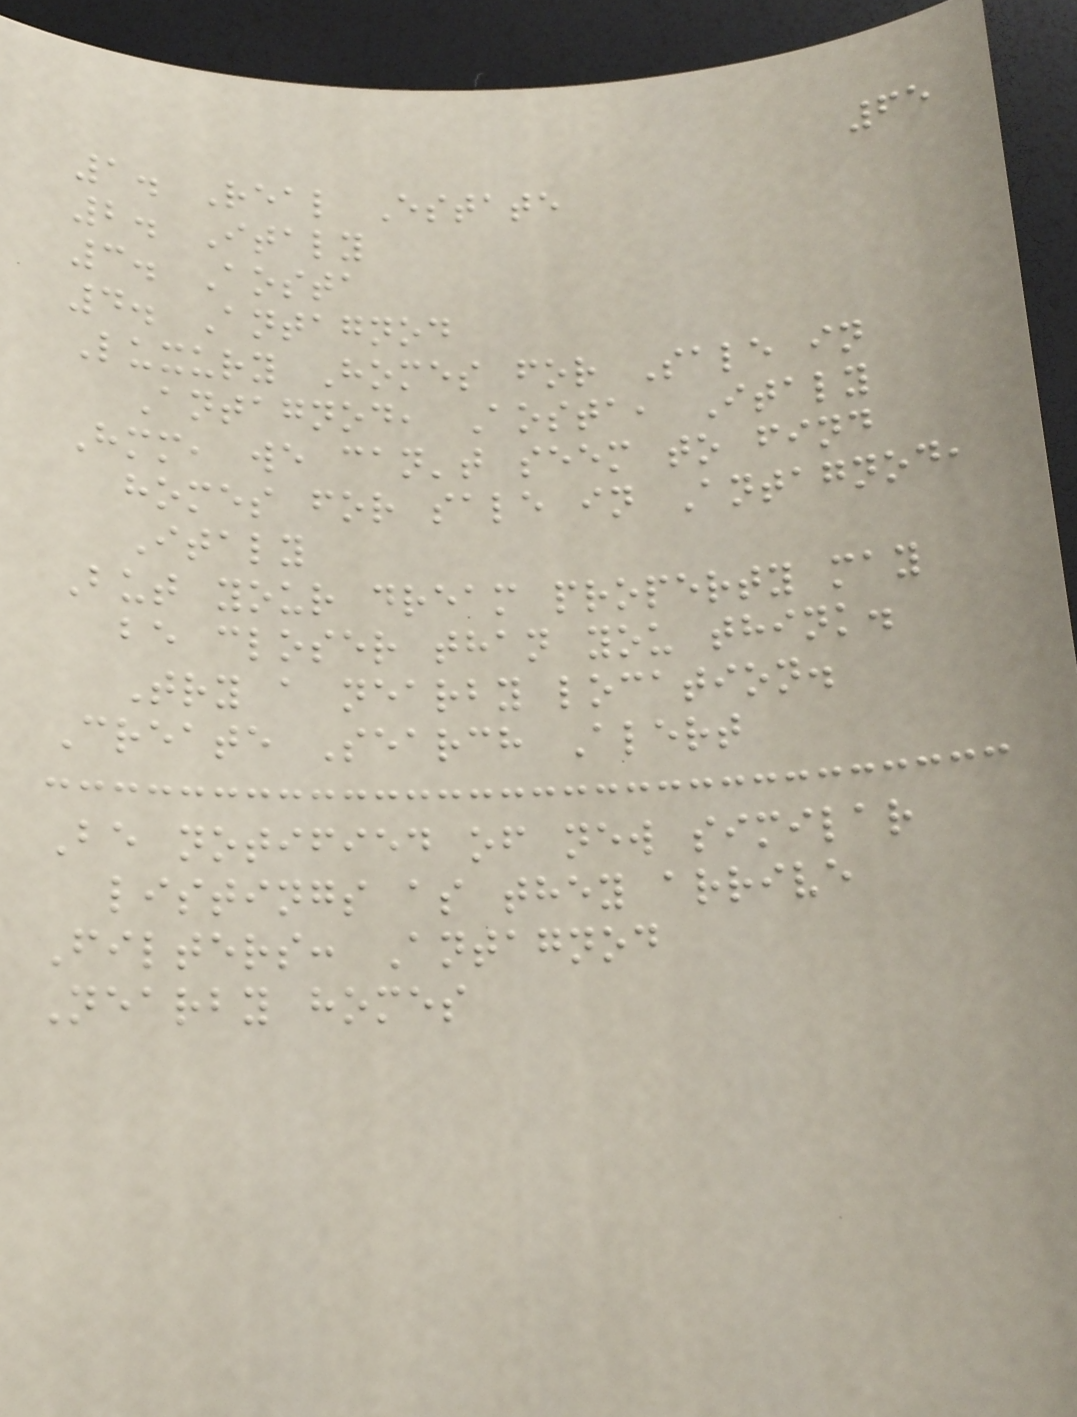65
1. Real Estate
2. Italy
3. Aosta
4. Antagnod
Luxury Homes for Sale in
Antagnod, Aosta, Italy
Hmm, we can't seem to find
homes for sale in Antagnod,
Italy
But your dream property may
be closer than you think.
Try a nearby location.
Create Search Alert
Be notified of new similar
listings as they arrive
Filters: Antagnod
Nearby homes
